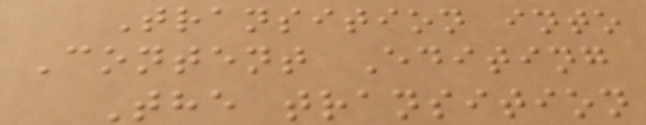Transition into
Content Editing
The transition
